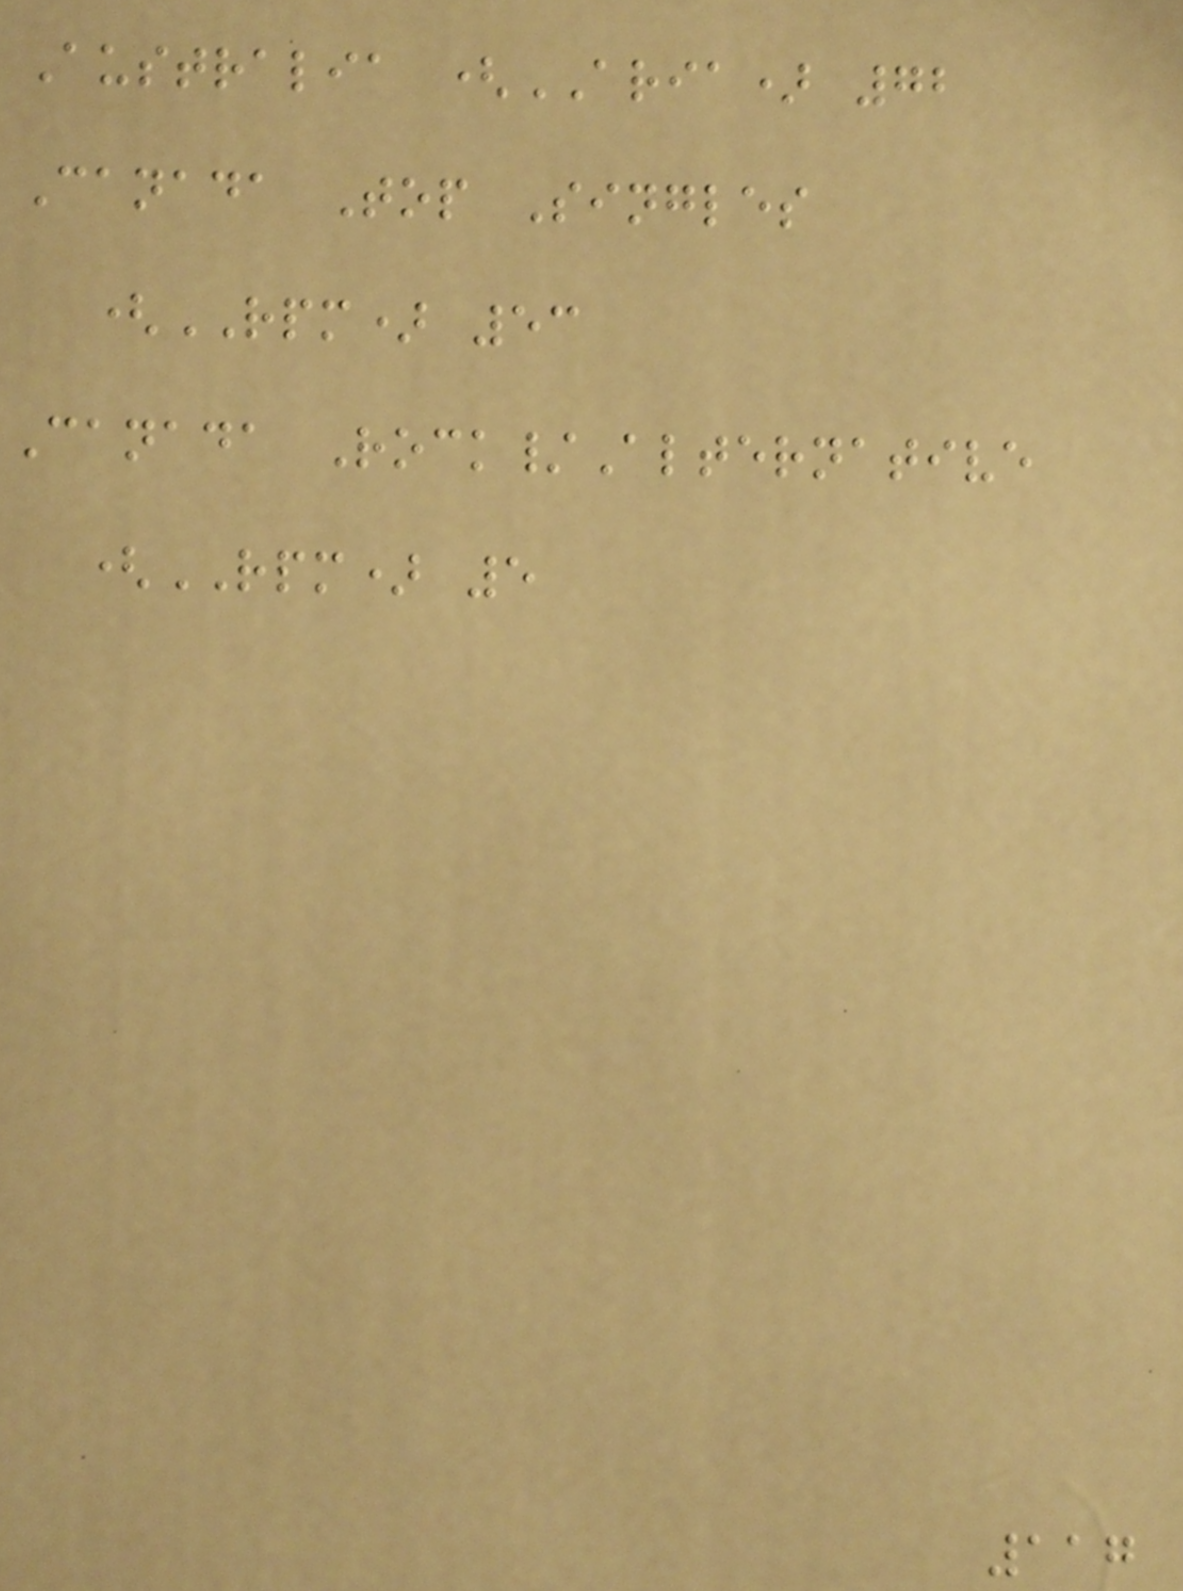Australia (ARIA) 72
Canada Top Singles
(RPM) 53
Canada Rock/Alternative
(RPM) 5
117
